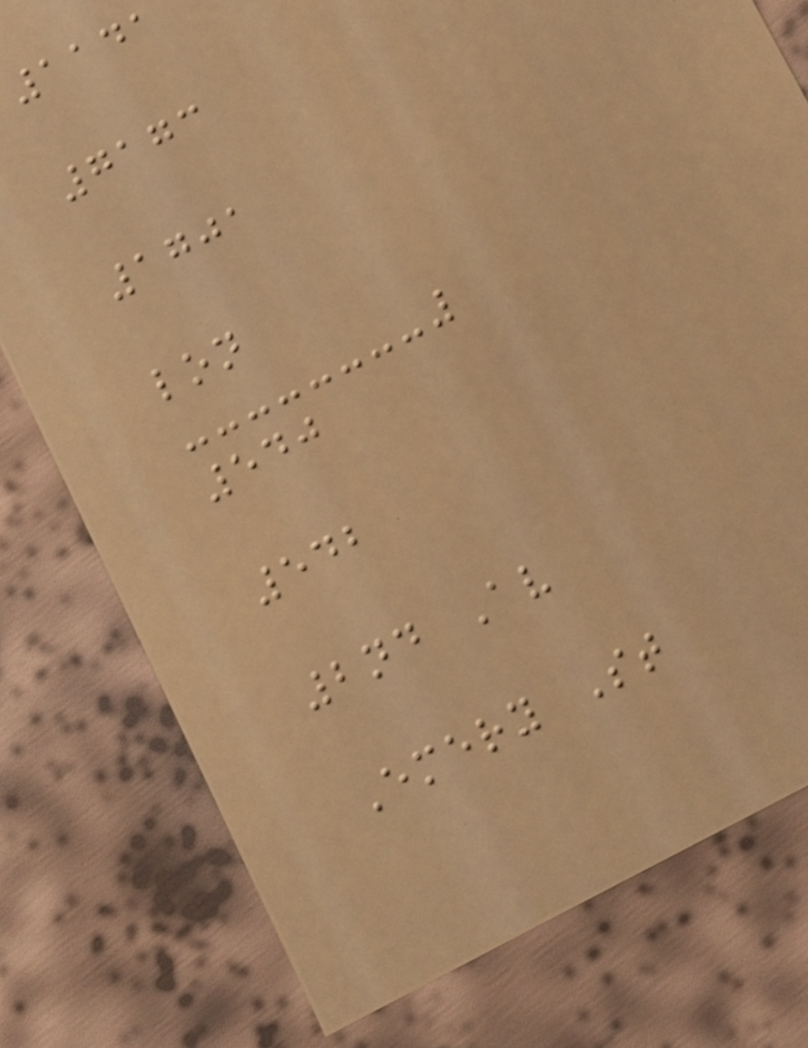1141
7173
1701
lon
540
542
2nd Av
Emery St
